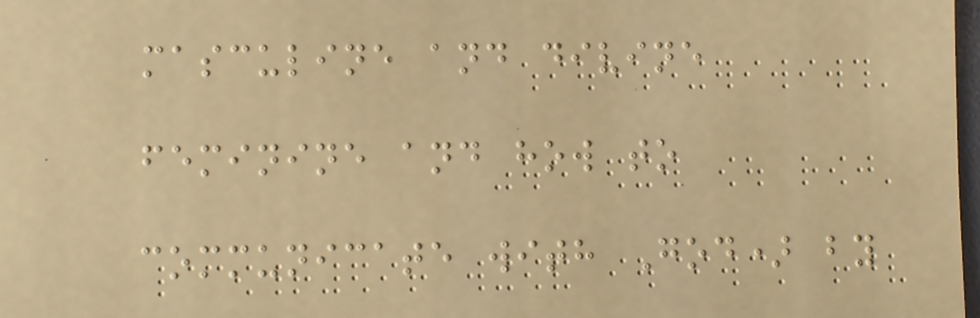masculine and divine
feminine and how to
communicate with God) by
